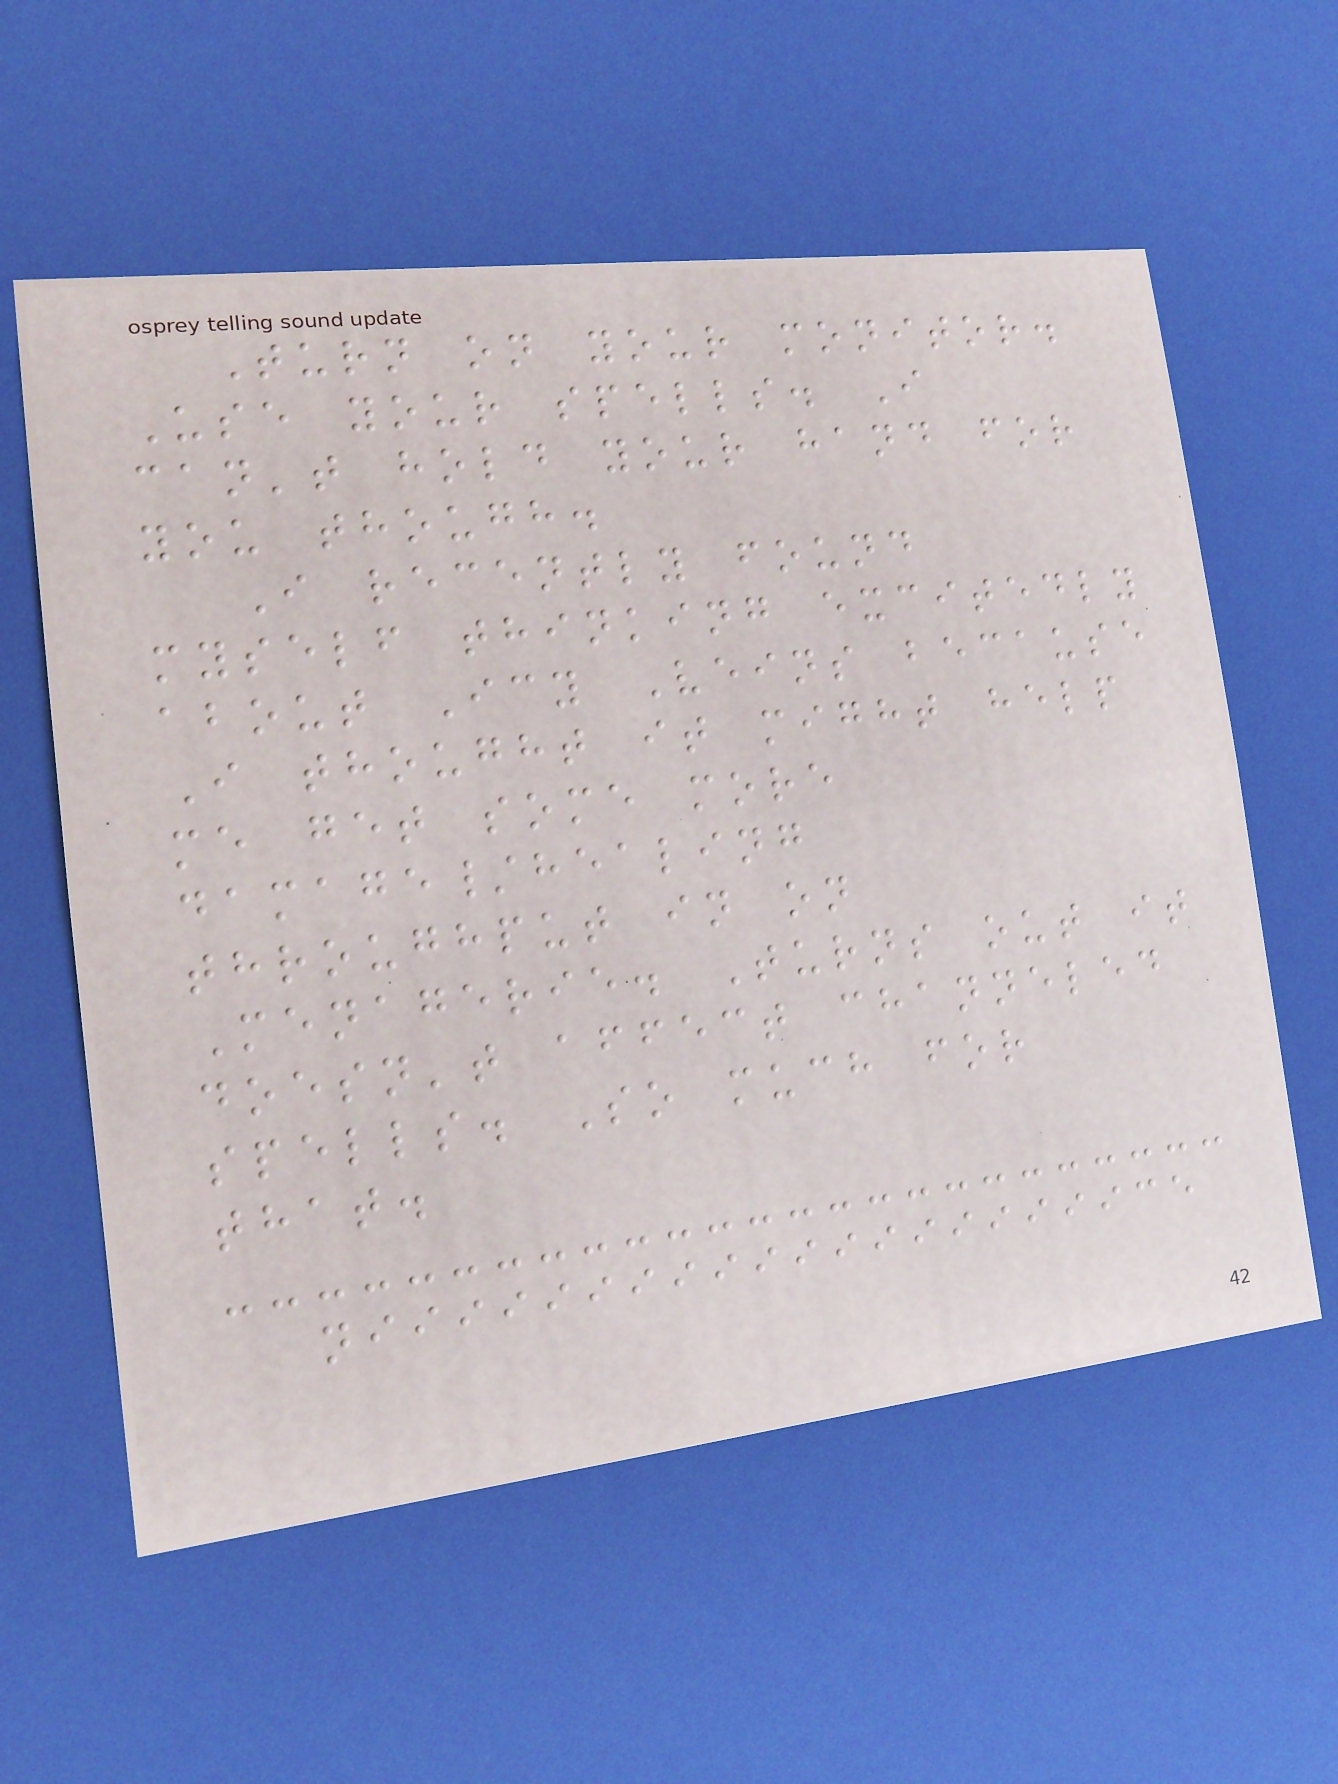Turn on your monitor.
Use your spells. I
can't hold your hand for
you though.
I recently found
myself thinking excitedly
about Icy Veins because
I thought it might help
me get some more
damage/healing
throughput in on
Menagerie. Turns out it
doesn't affect channeled
spells. So much for
that.
niiiiiiiiiiiiiiiiiiice
